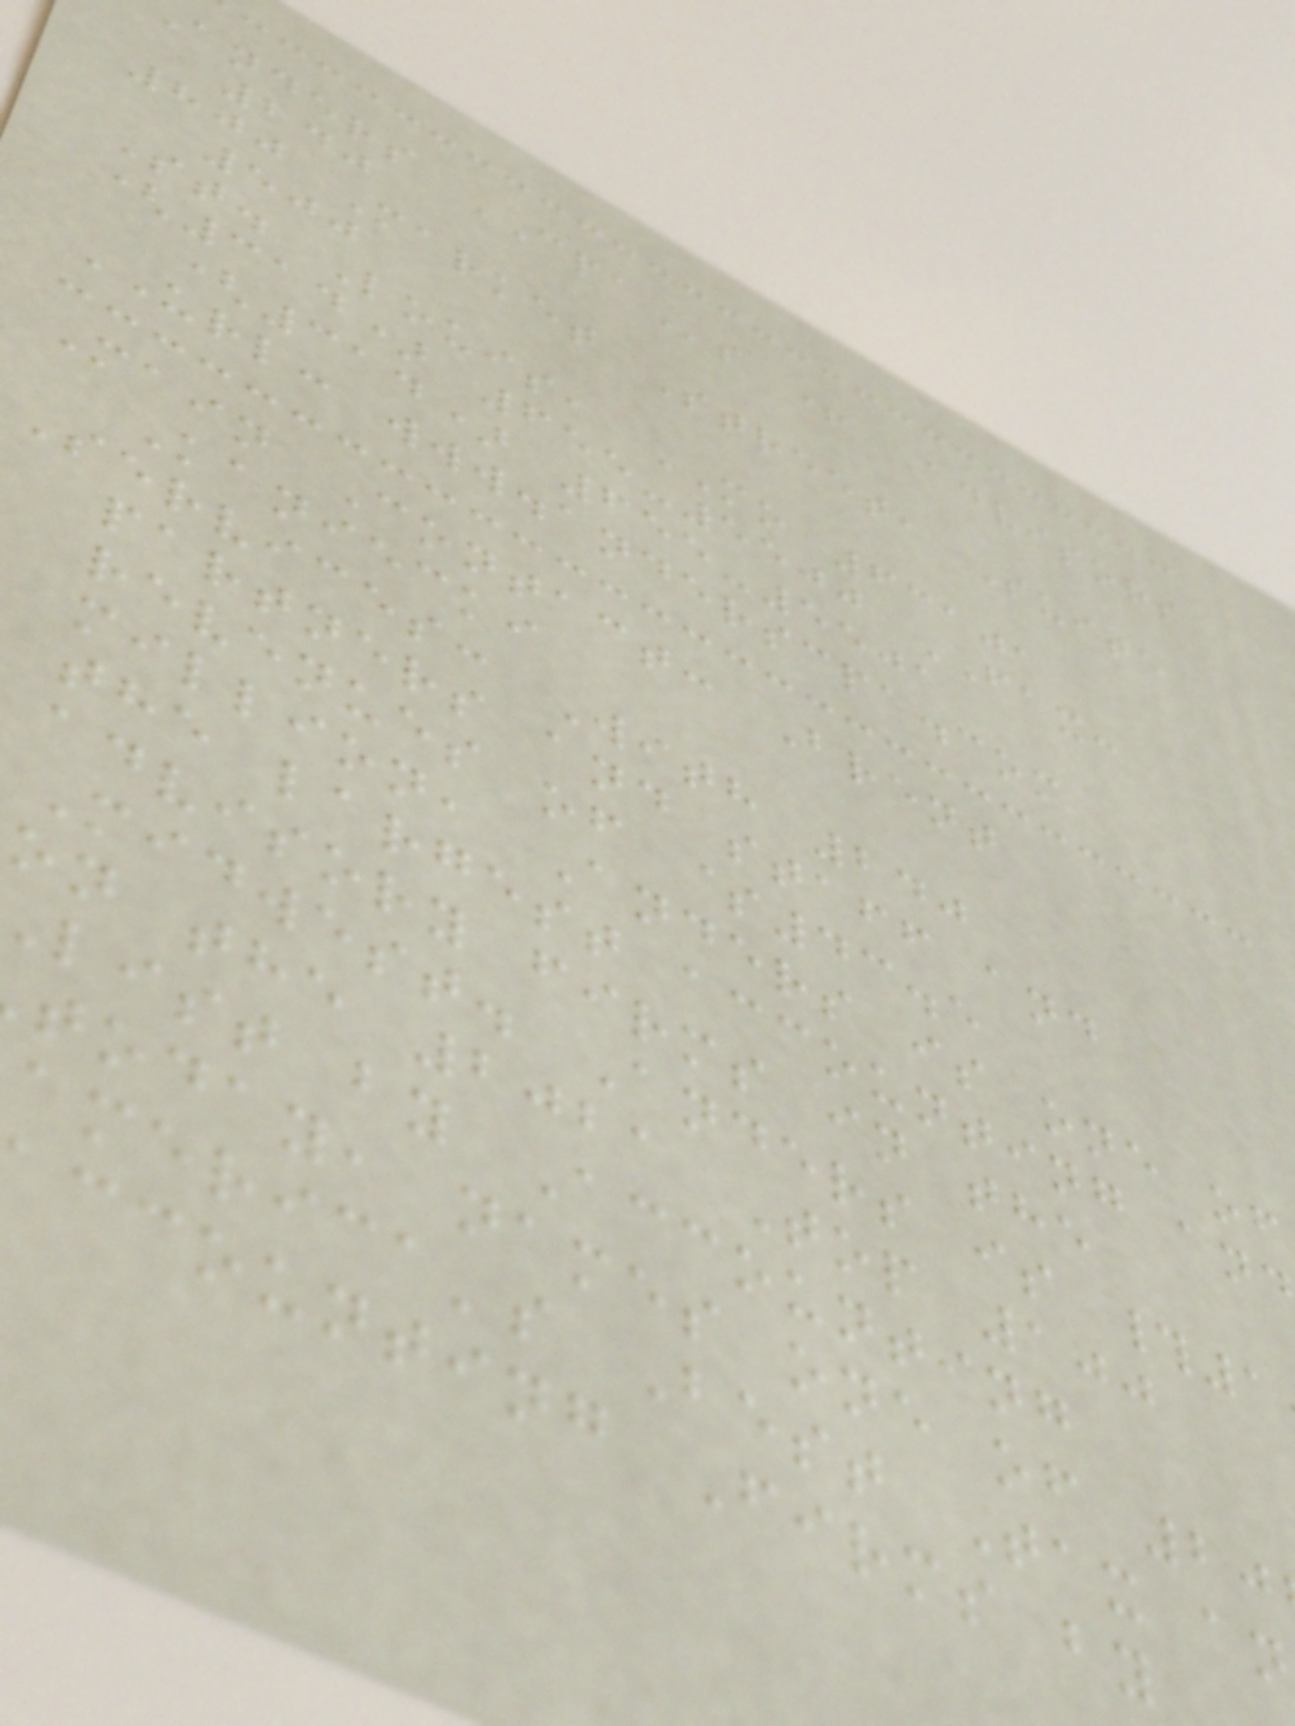anders CPAs + Advisors
240
800 Market Street, Suite
500
St. Louis, MO 63101
(314) 655-5500 FAX:
(314) 655-5501
URL: www.anderscpa.com
Main Contact: Brent
Kaniecki
Services: With 240
partners and staff and
revenues of $43.5
million, Anders is one of
the largest accounting an
advisory firms in the
Midwest. Anders is #1
on the 2021 Top 100
list by Accounting
today, names one of 20
america's Best Tax an
ccounting Firms by
